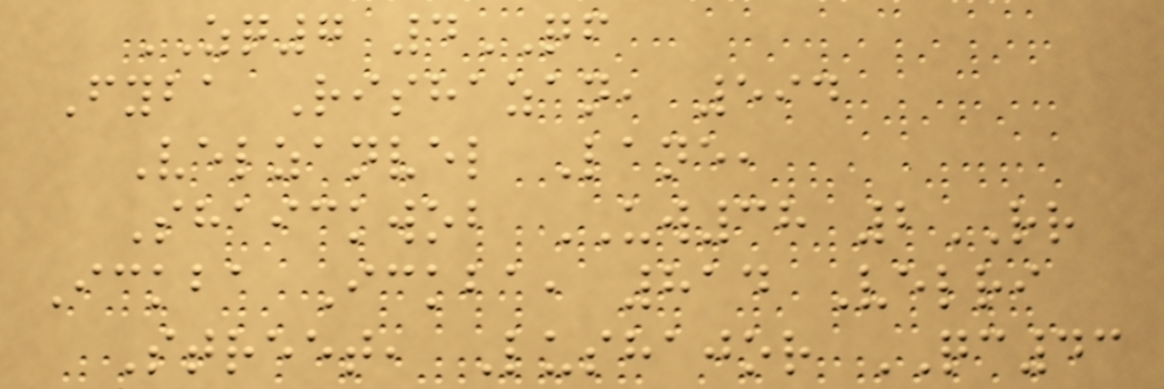ZQ7 4QF
Fyba Rishazan, 594
Velzanvel Lane,
Shaickwob UW38 2RR
Ickba Ickba, 814 Velri
Street, Lushajor QC43
